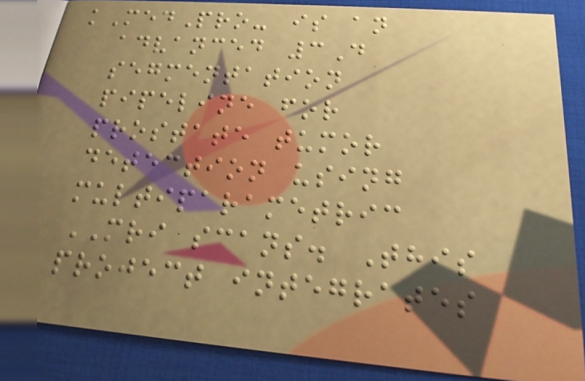kMedPro- is an
advanced 3D
segmentation
pipeline for
prostate tumor
detection using
multiparametric
MRI scans. This
project integrates
